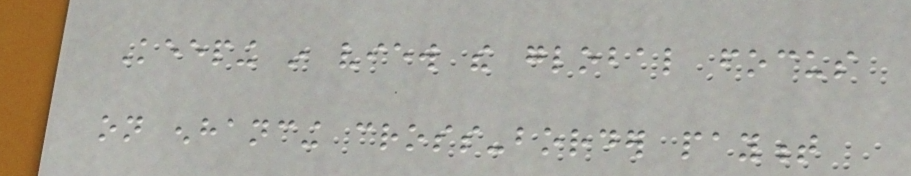Keeping in view the global focus
on enhancing cross-border payment
